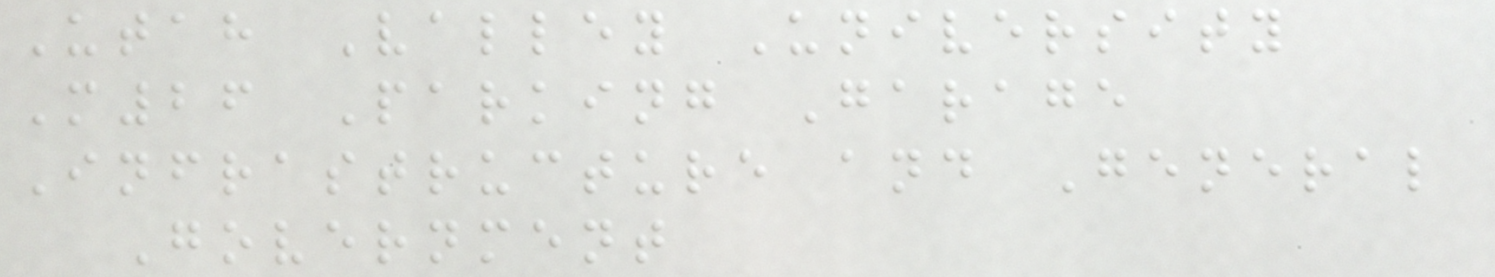Utah Valley University
M26 Parking Garage
Infrastructure and General
Government
